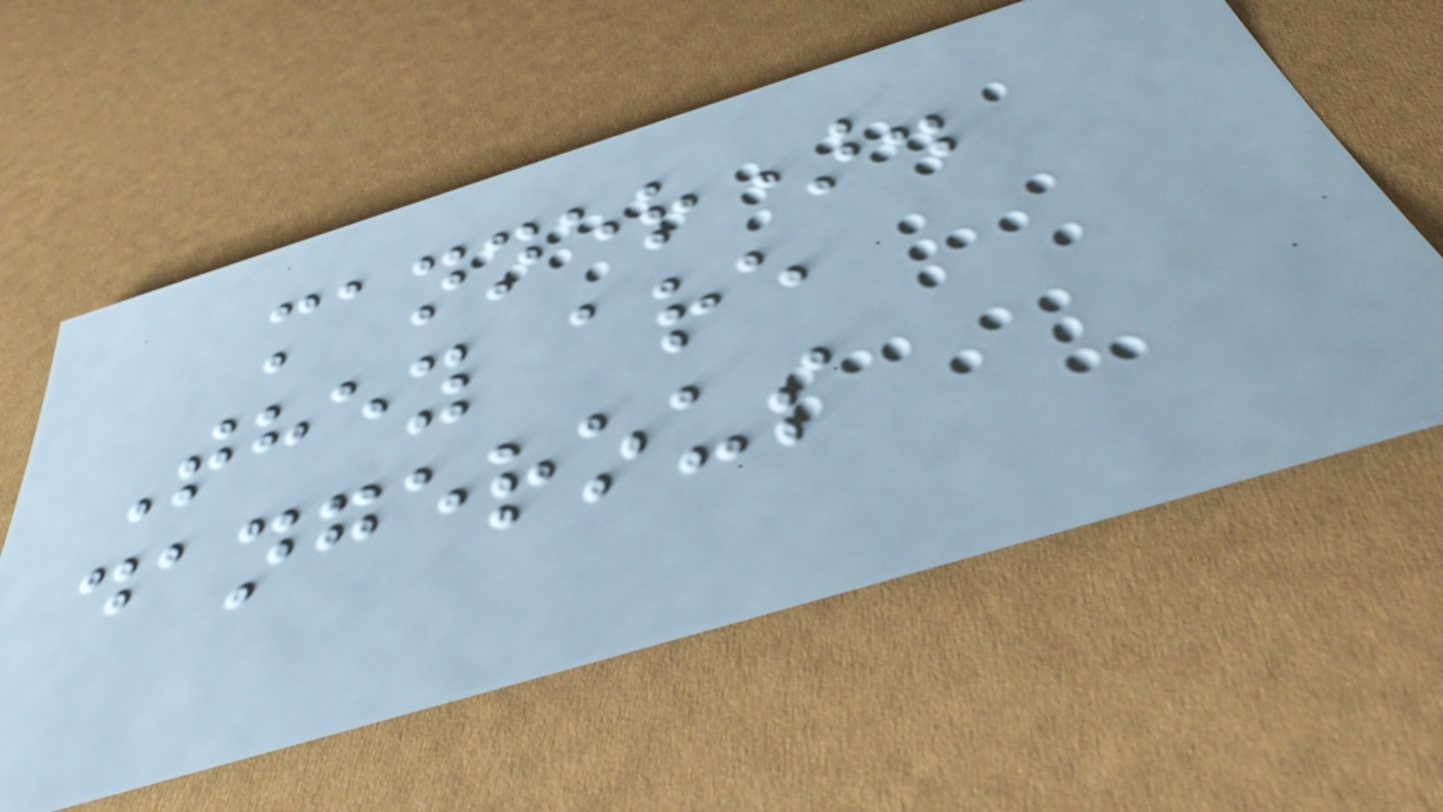manner).
They are
dangerous
